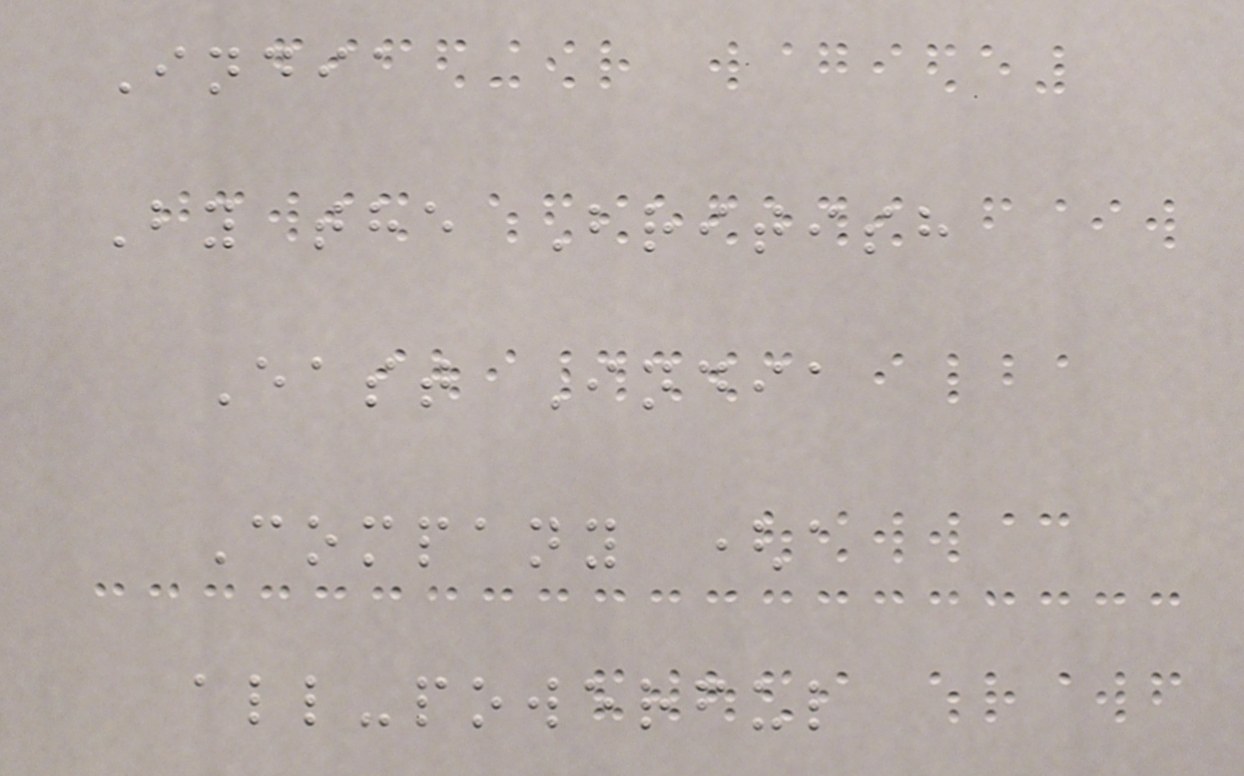India
By the British
East India
Company (a
all-powerful
